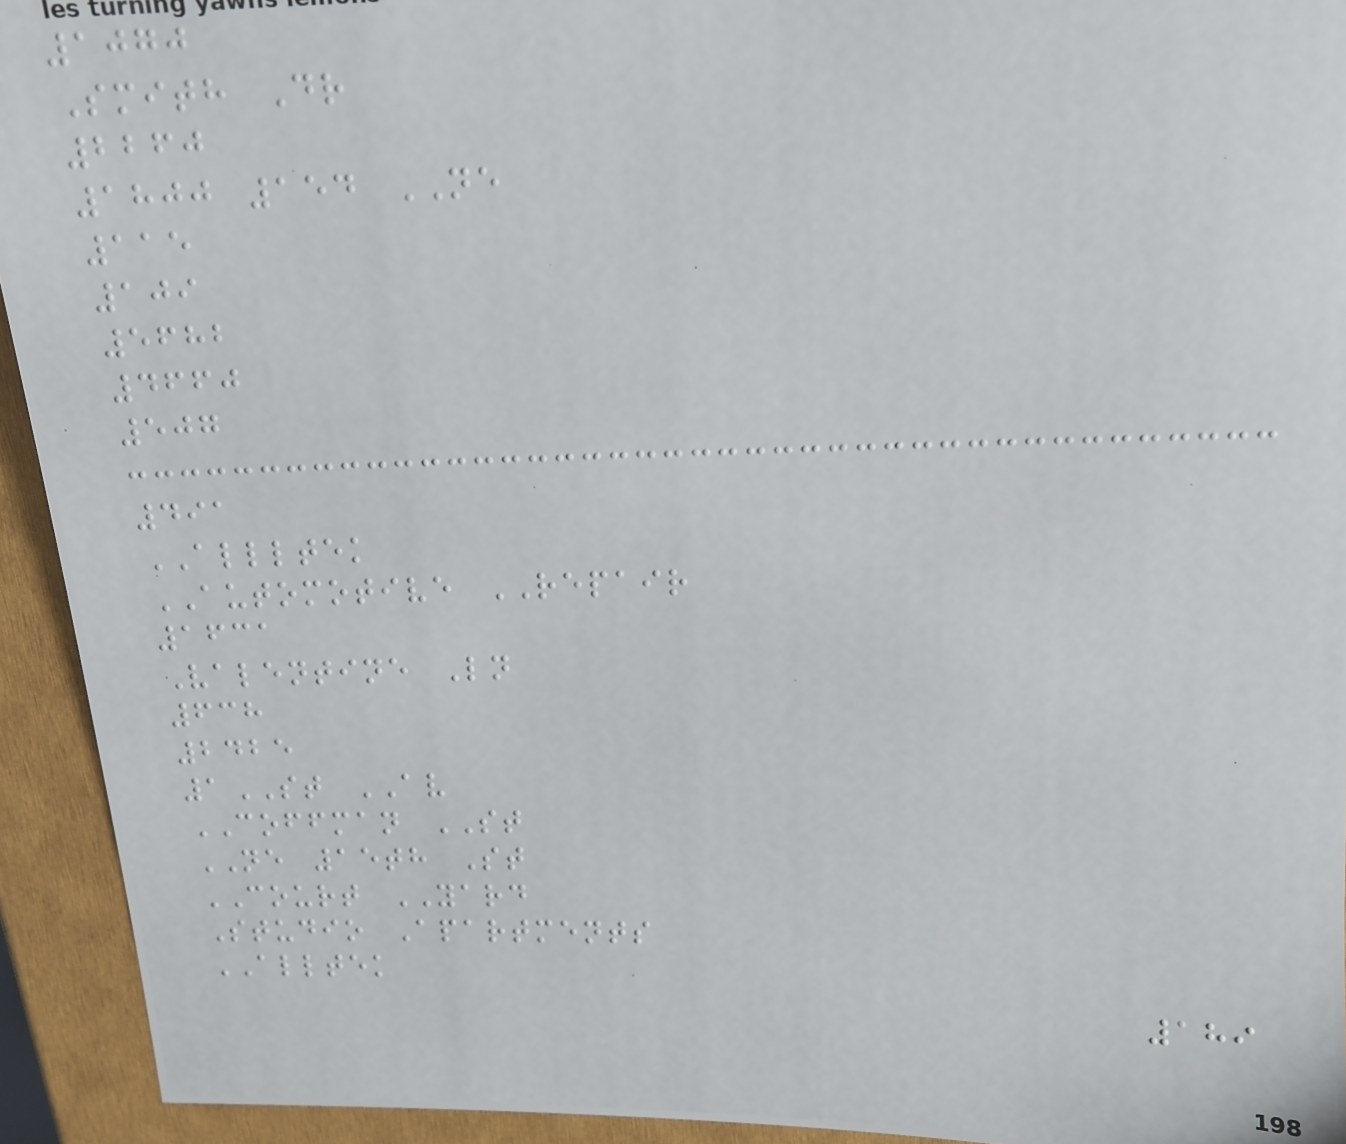1070
Smith Dr
2260
1800 154 NE
115
109
5682
4660
507
491
ALLLTEK
AUTOMOTIVE REPAIR
1631
Valentine Ln
638
2425
1ST AV
COFFMAN ST
NE 15th St
COURT YARD
Studio Apartments
ALLTEK
189
